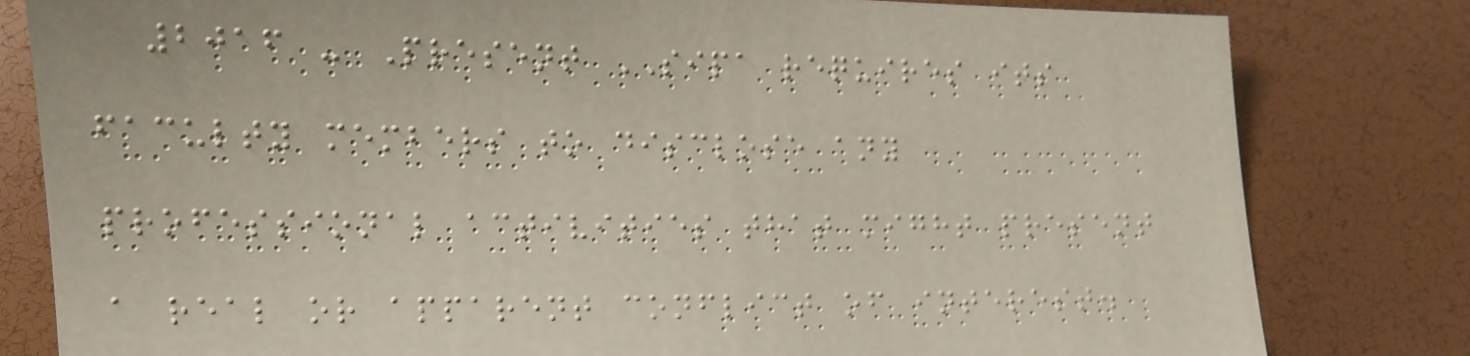2016 - Present SIPA requires its
faculty members to disclose any
professional activities that might present
a real or apparent conflict of interest.
